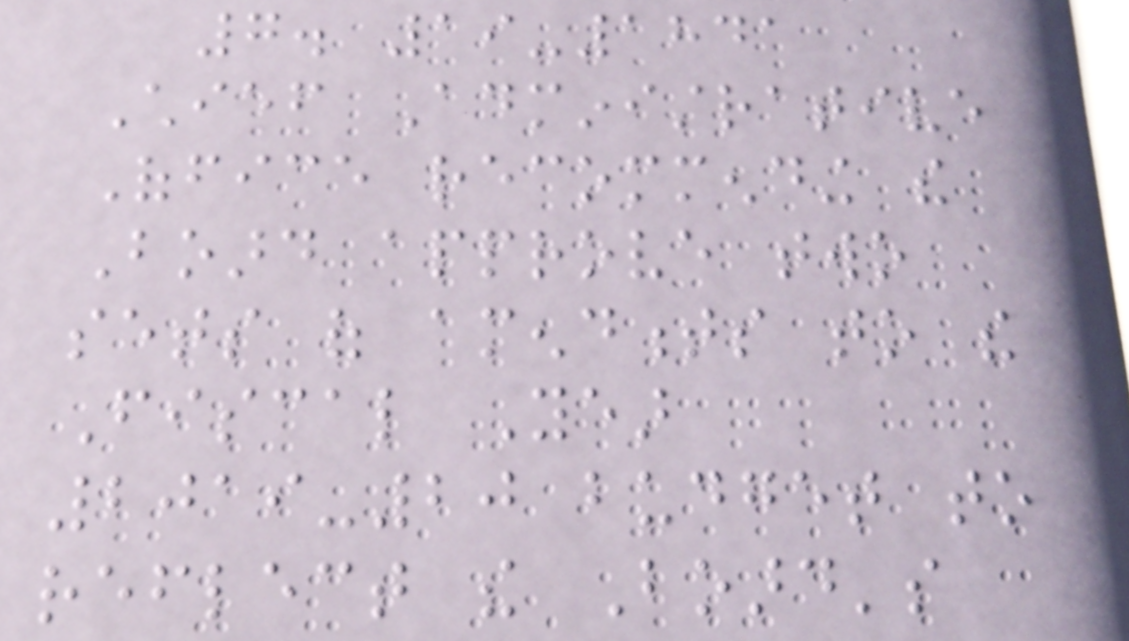7. 19-1841
Chief Administrative
Office recommending the
Board approve two
sets of amendments to the
Fiscal Year
2019-20 budget to
reflect the Board's
